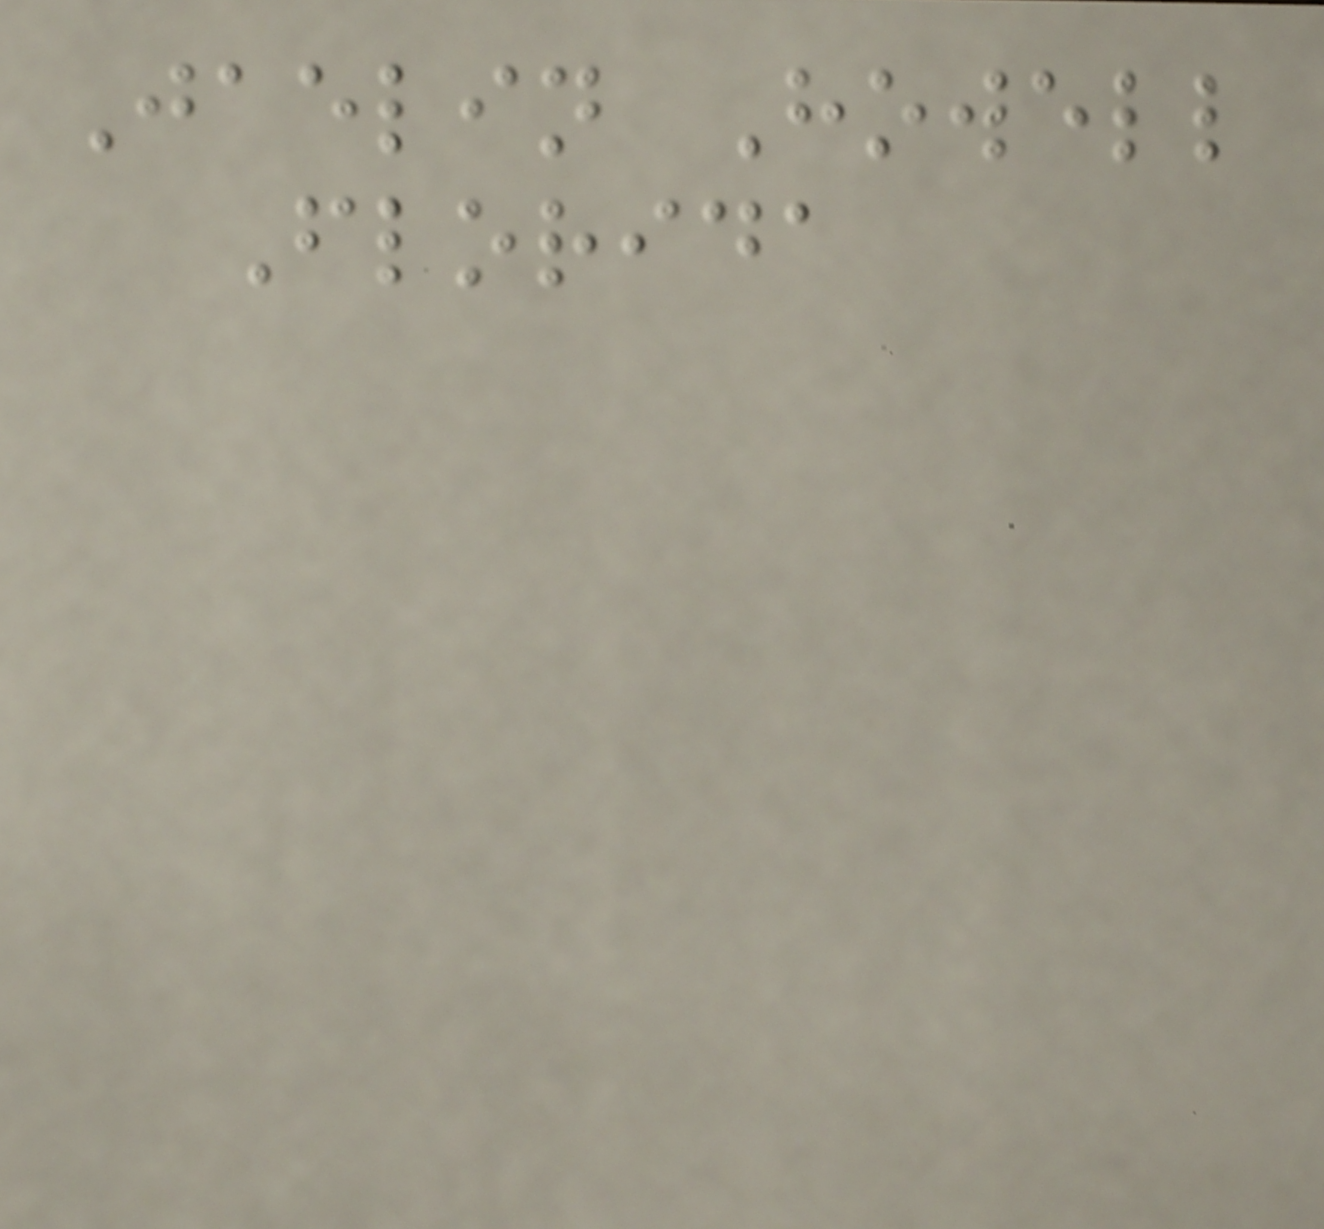Jaelin Howell
Florida
